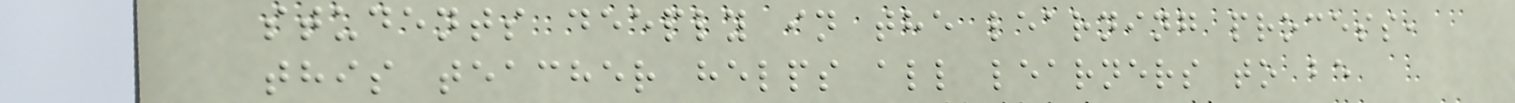students deeply in the learning process,
this teacher helps all learners to be
